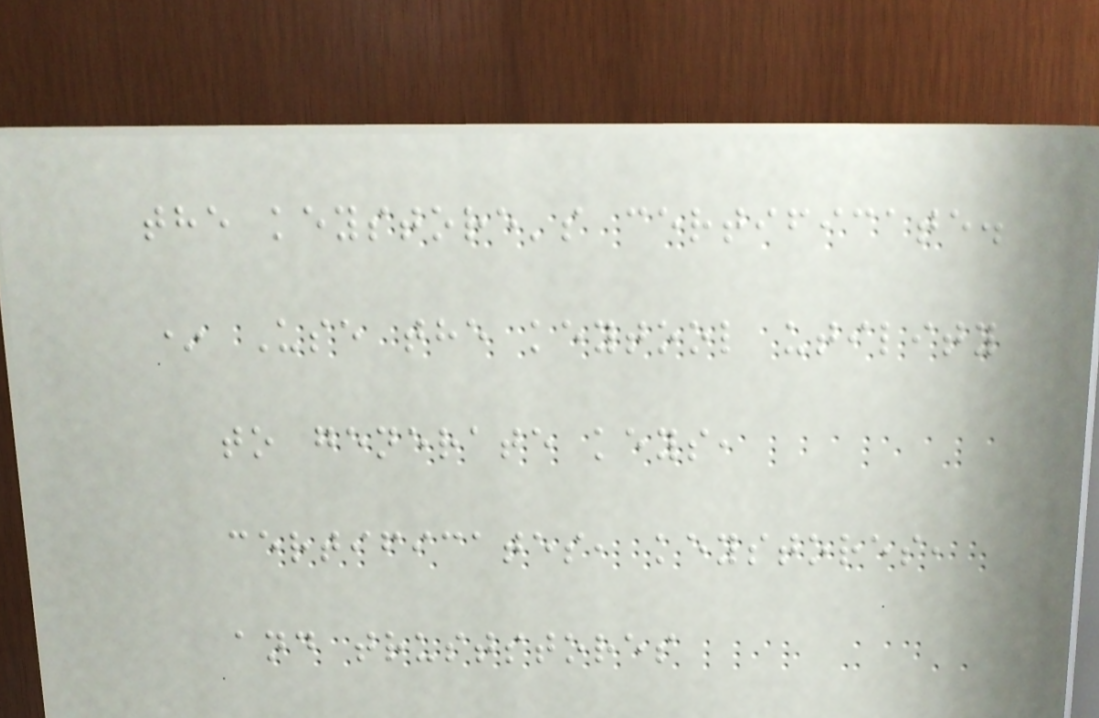the keystore's certificate.
* Use the keytool utility
to generate keys,
certificates, keystores,
and truststores
